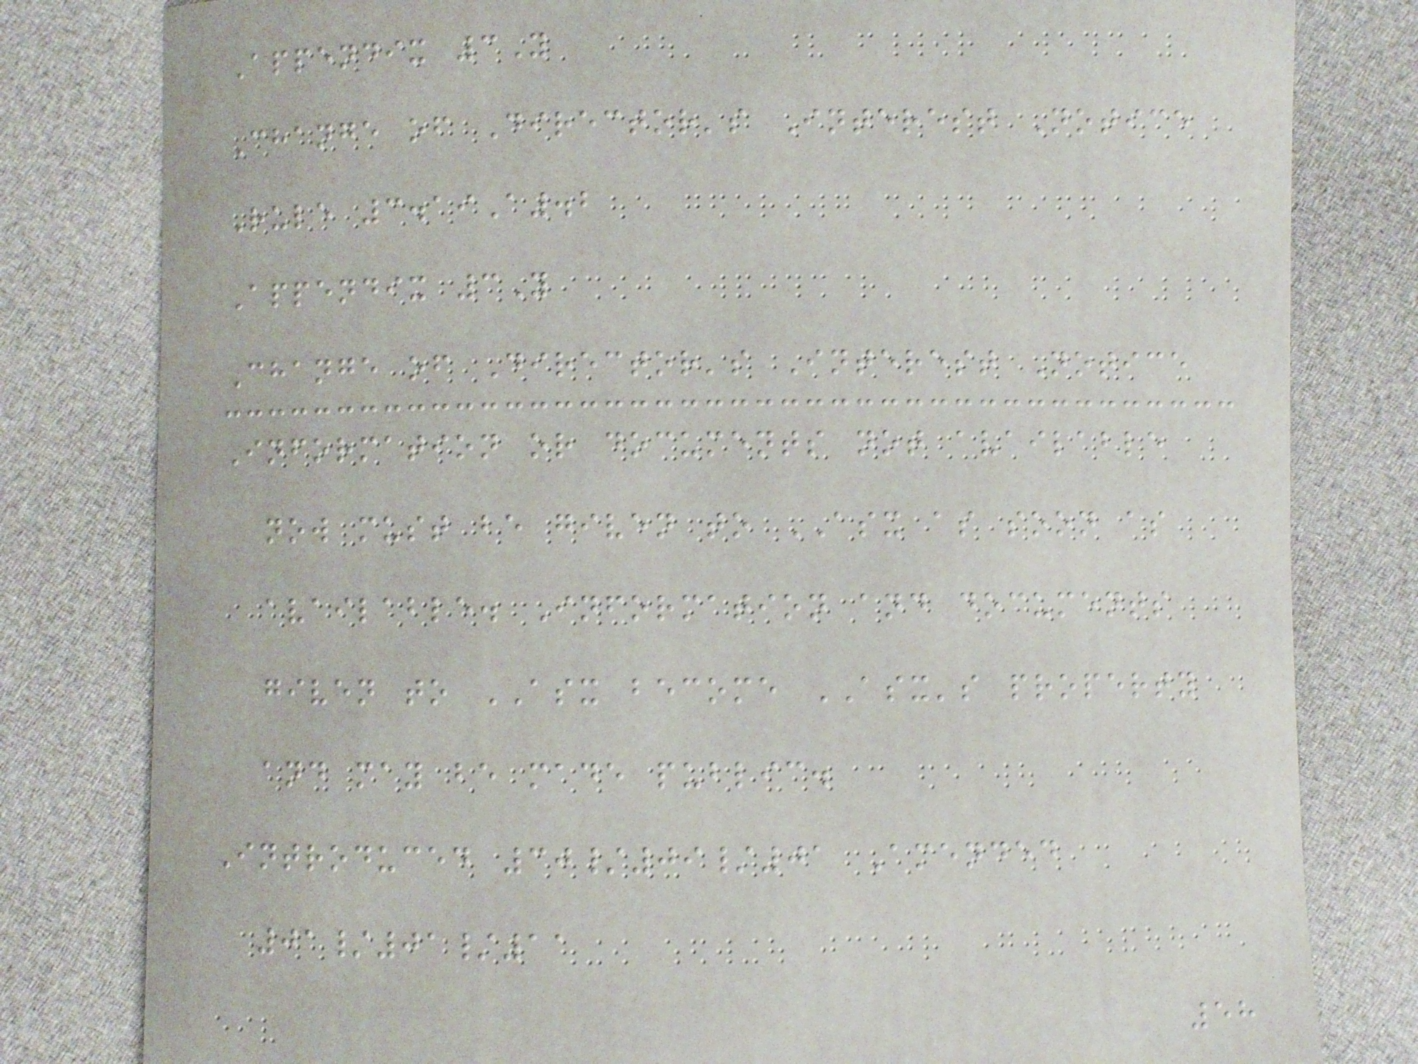Appendix 3Y
Change of Director's Interest Notice
Rule 3.19A.2
Appendix 3Y
Change of Director's Interest Notice
Information or documents not available
now must be given to ASX as soon as
available. Information and documents
given to ASX become ASX's property
and may be made public.
Introduced 30/09/01 Amended
01/01/11
58
